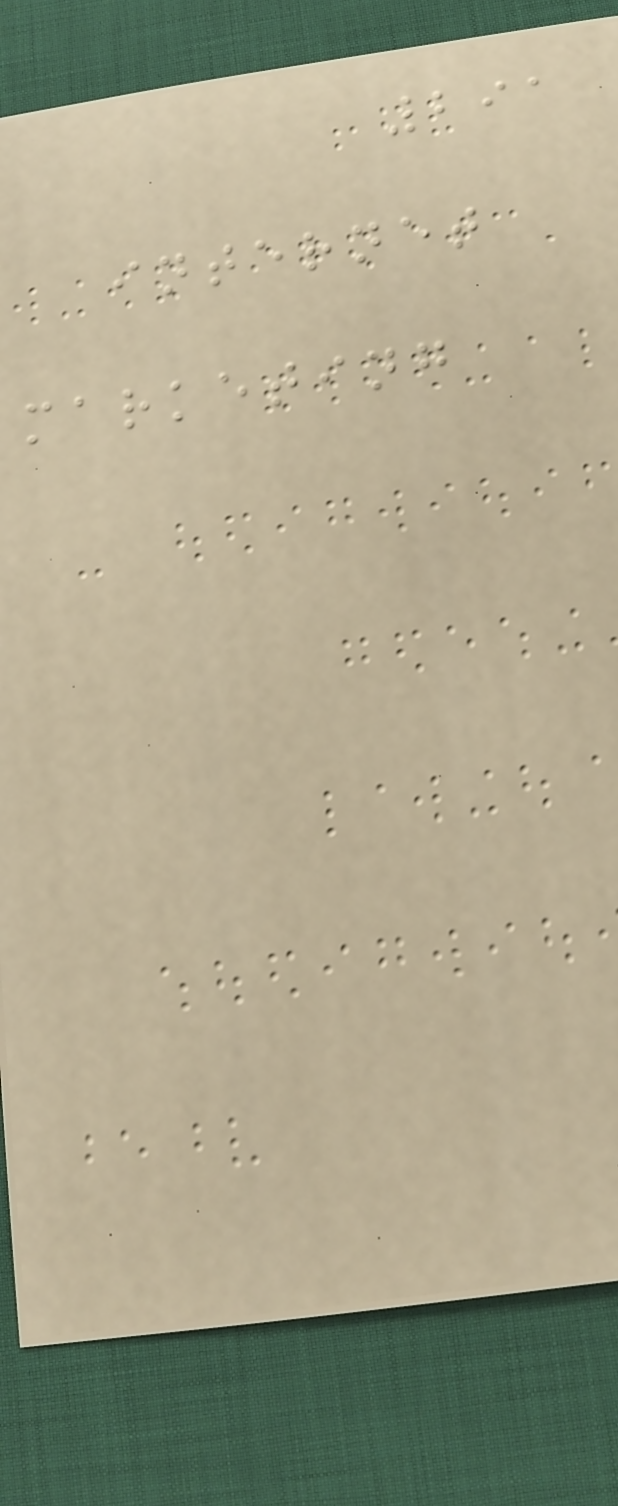291
internet
marketing
